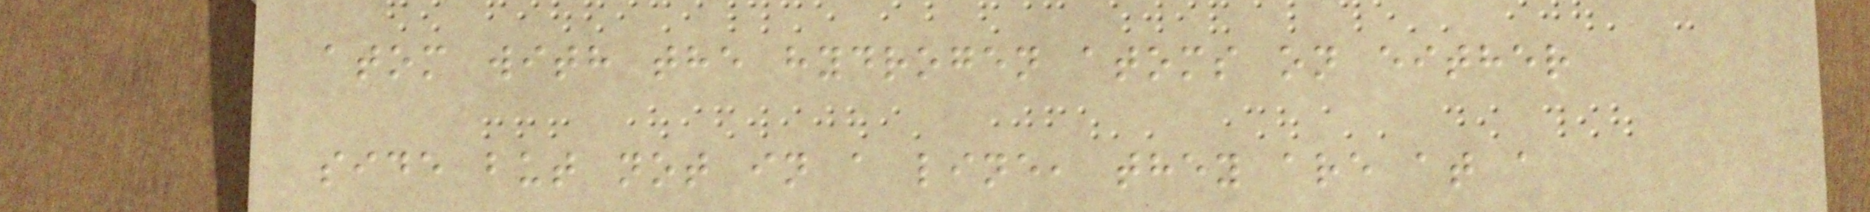atom with the hydrogen atoms on either
side but not in a line, they are at a
